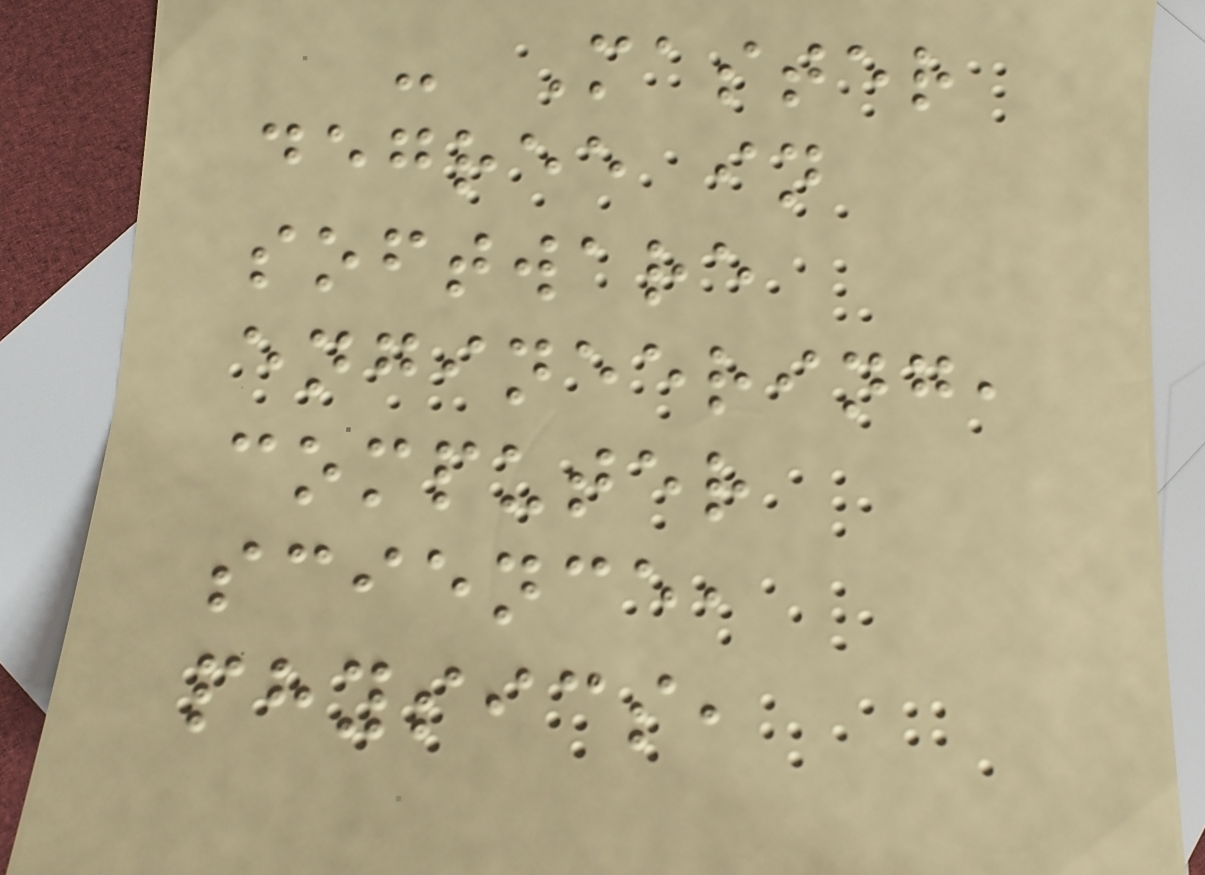- Master
degree in
software
engineering,
computer
science,
physics,
